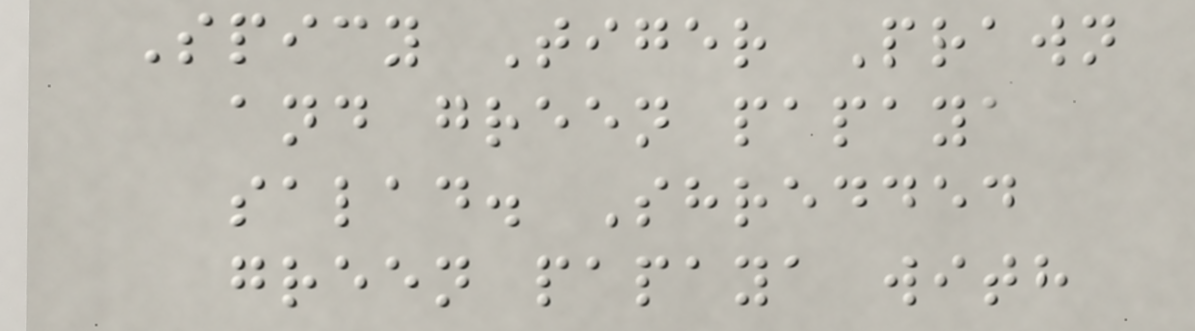Spicy Tiger Prawn
and green papaya
salad. Shredded
green papaya with
